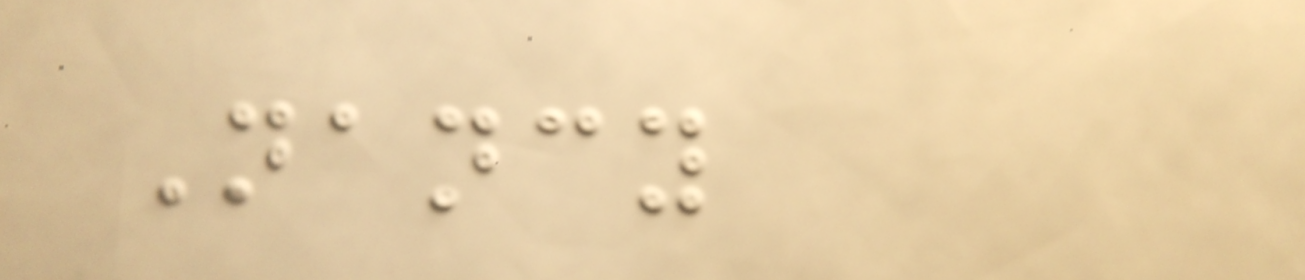Nancy
